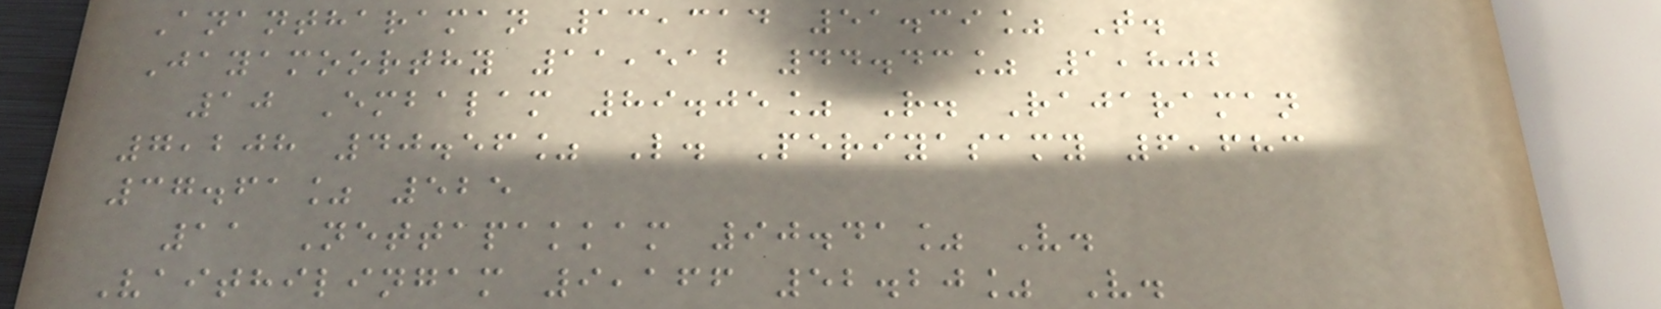Anantharaman 13,314 51.39% T.
Jayamoorthy 11,512 44.43% 1,802
10 Embalam 89.05% R. Rajaraman
7,208 40.56% L. Periyasamy 6,683
37.61% 525
11 Nettapakkam 90.41% V.
Vaithilingam 9,166 52.20% V.
